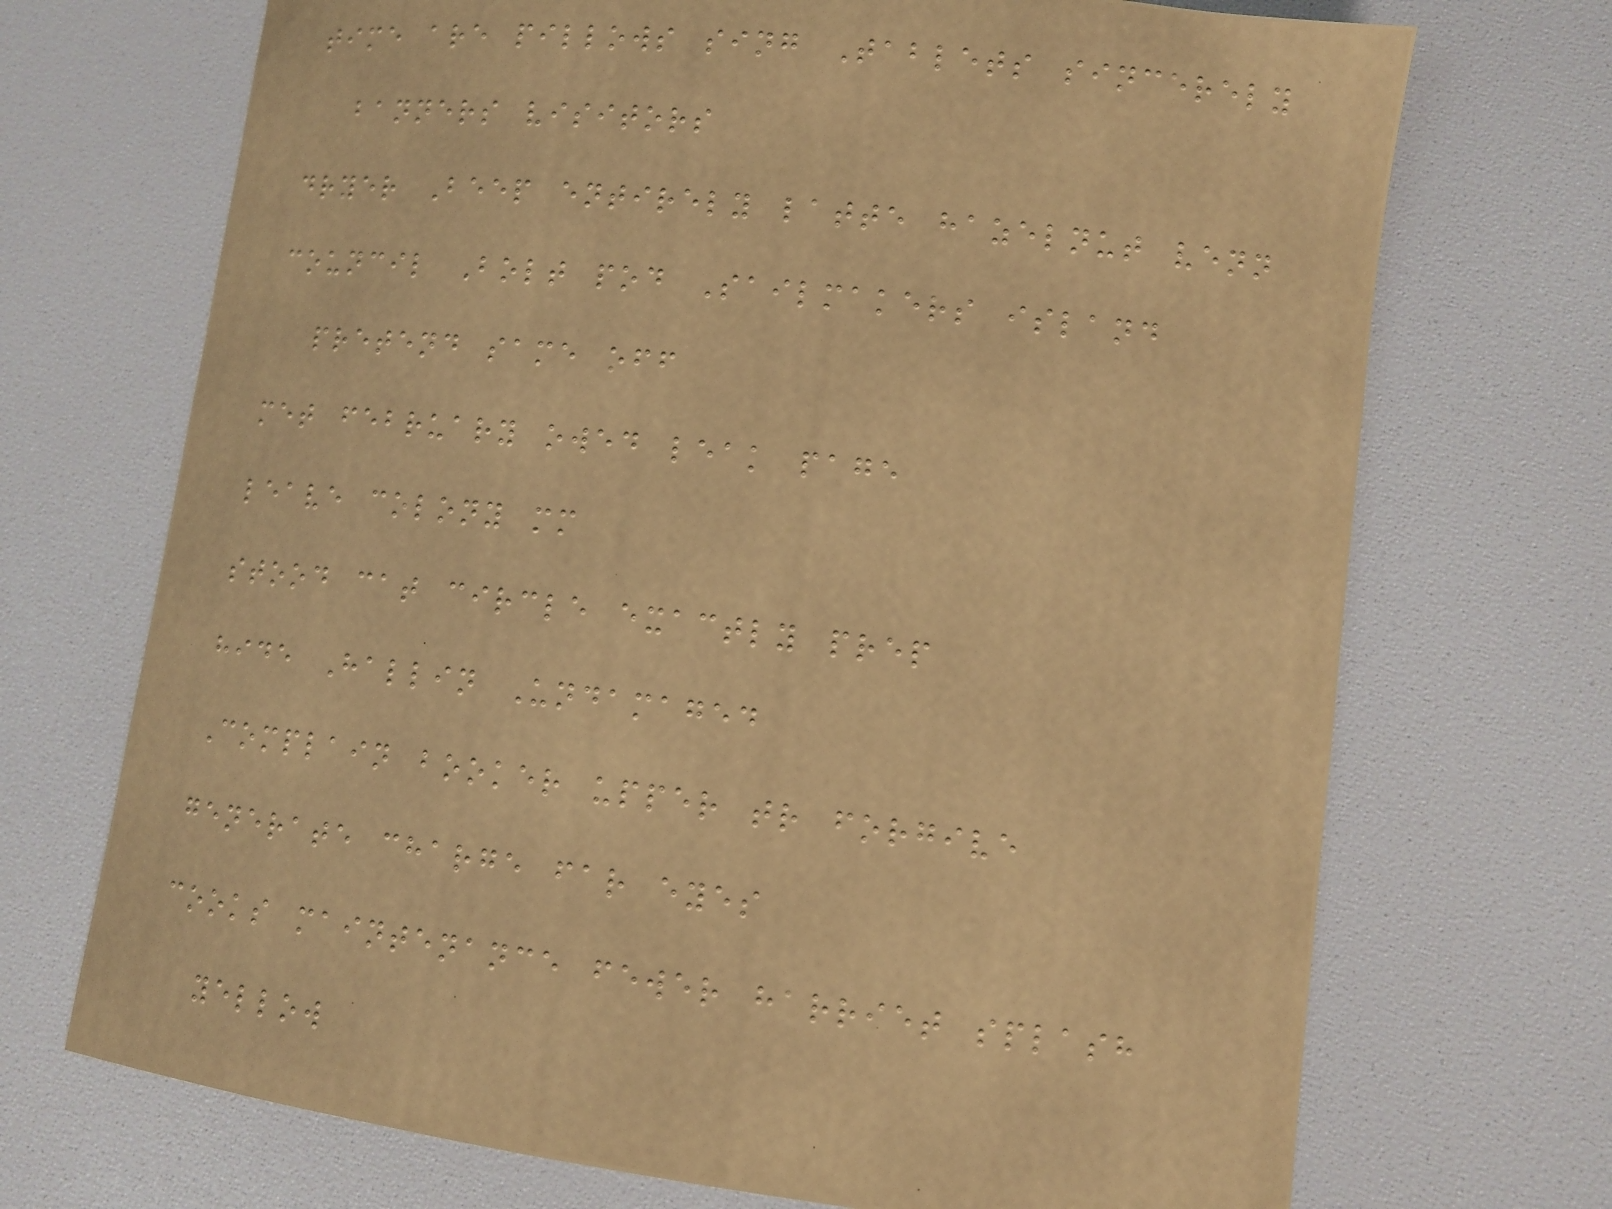time are pillows sing Tablets sincerely
banners visitors
dryer Beep entirely latte hazelnut venn
council Bolt pod Sailmakers island
pretend same off
met february owed leak page
leave colony mm
stood cat circle exactly prep
hide Hallin Undamaged
Complain booker upper tr forgive
generate charge far eyes
cooks maintenance fewer harriet splash
yellow
